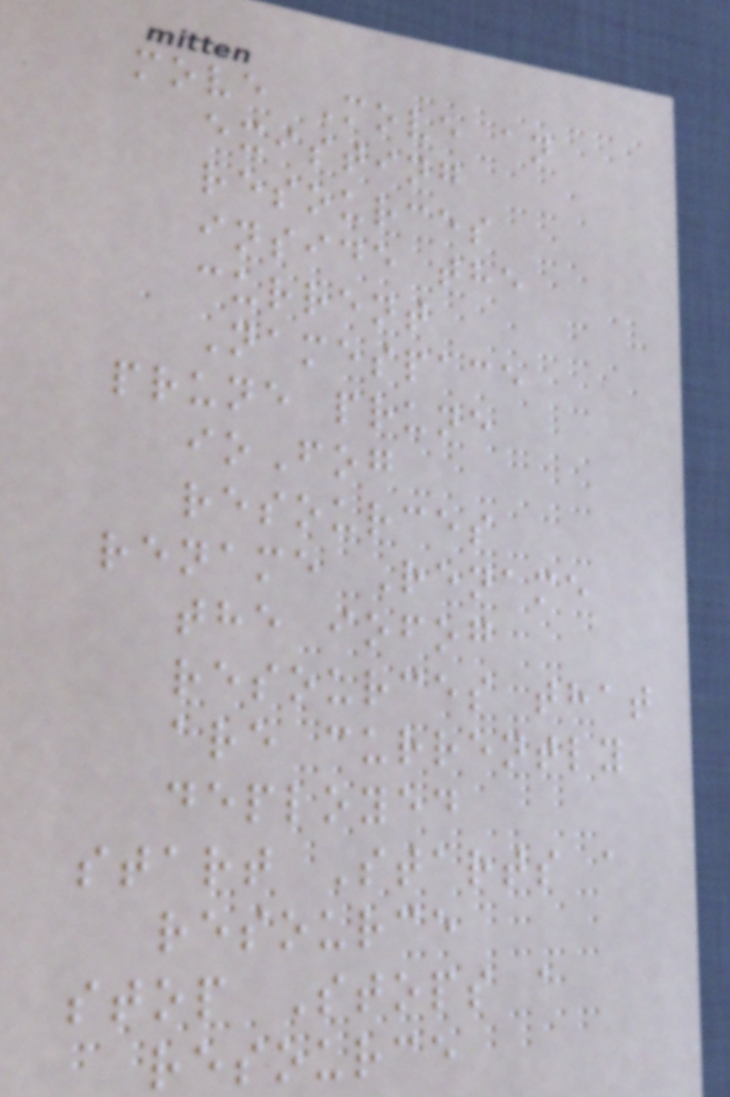move Move an
existing
resources
inside the
current
Namespace
prune prune
ioFog
resources
rename Rename
the iofog
resources that
are currently
deployed
start Starts a
resource
stop Stops a
resource
